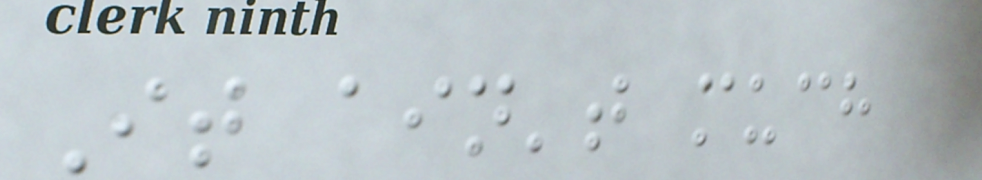It ain't much
